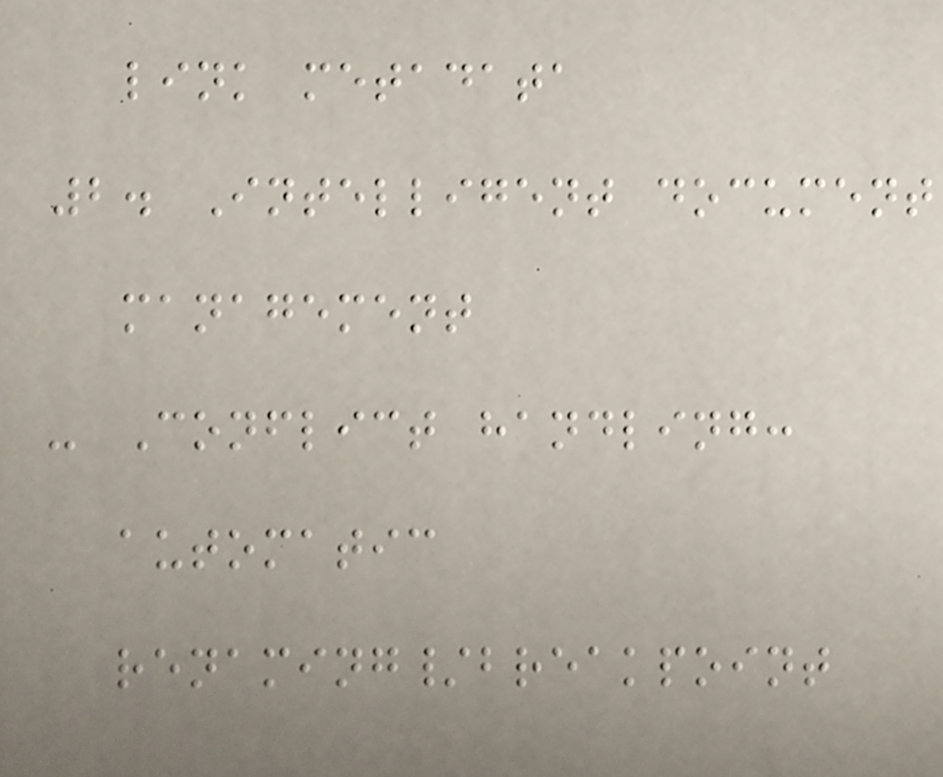link metadata
2. Intelligent document
management
- Conflict handling:
automatic
renaming/breakpoint
